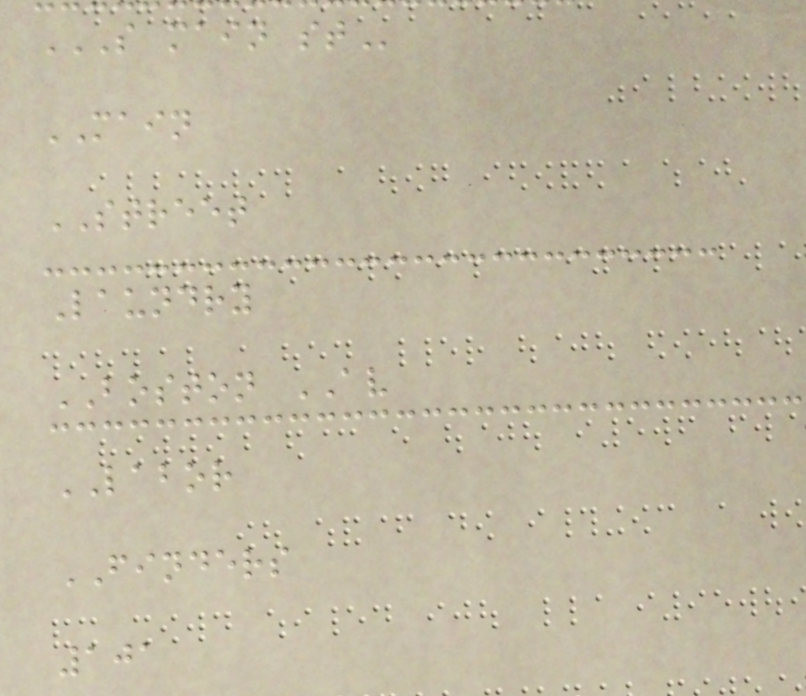S MAIN ST
MAIN
STREET
Laundry
BOSTON AV
LABOR
FINDERS
101
